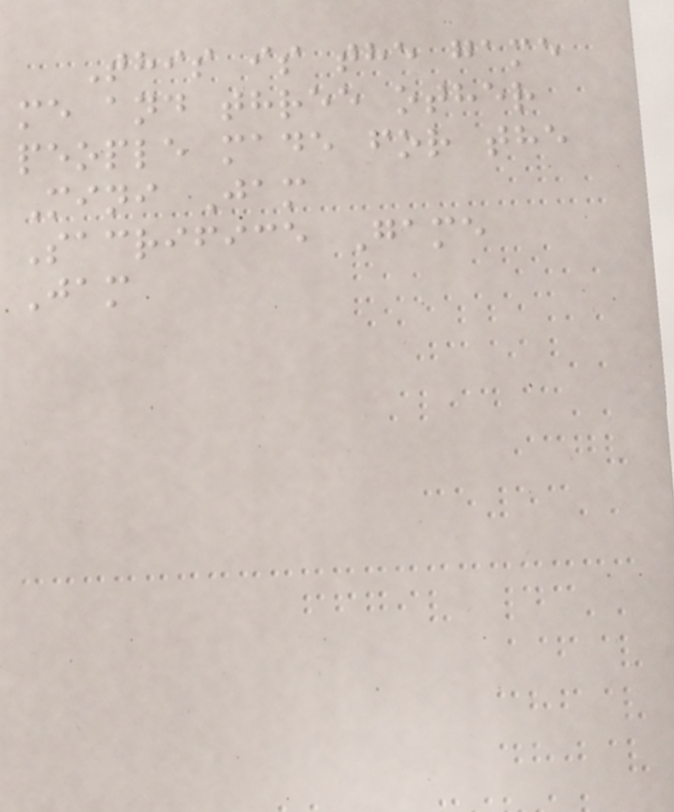This is the game
me and three other
people made for the
Mini Jam
Sacrifice Game
Jam
